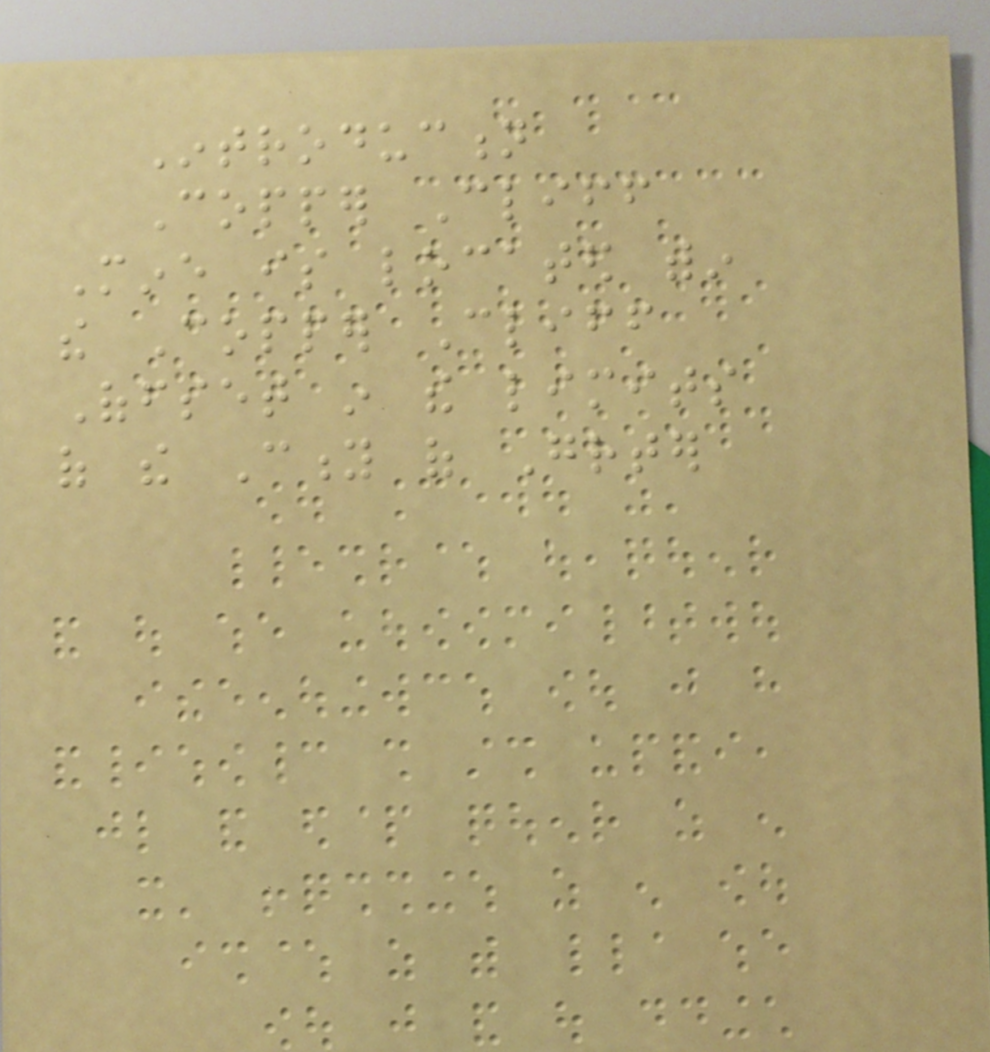Introduction
Copper Cliff
Mine is located within
the Copper Cliff
Offset in the limits
of the City of Greater
